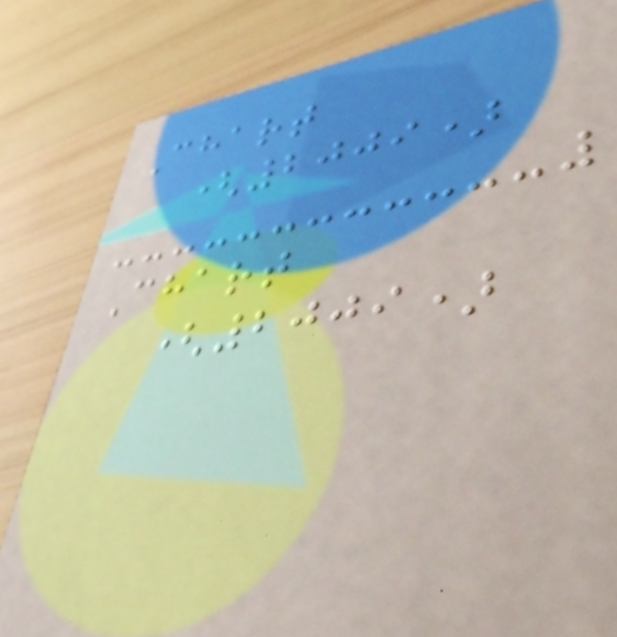Chart
(2009)
Chart
(2009)
